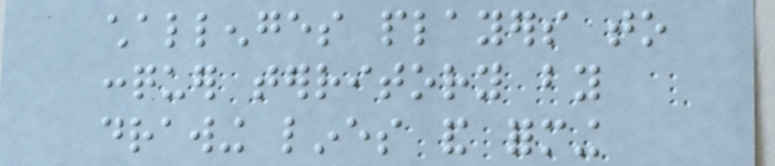challenges players to
conquer territory by
drawing lines and forming
